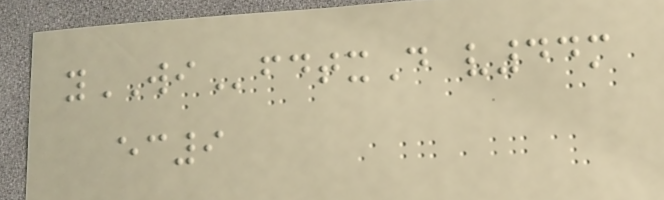yWIfdtxD v44m
ec9
